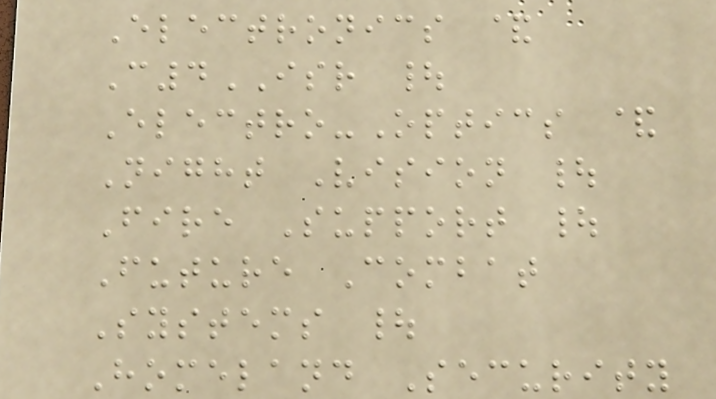Electronics &
C4ISR |
Electro-Optics &
Night Vision |
Fire Support |
Future Combat
Systems |
Homeland Security
